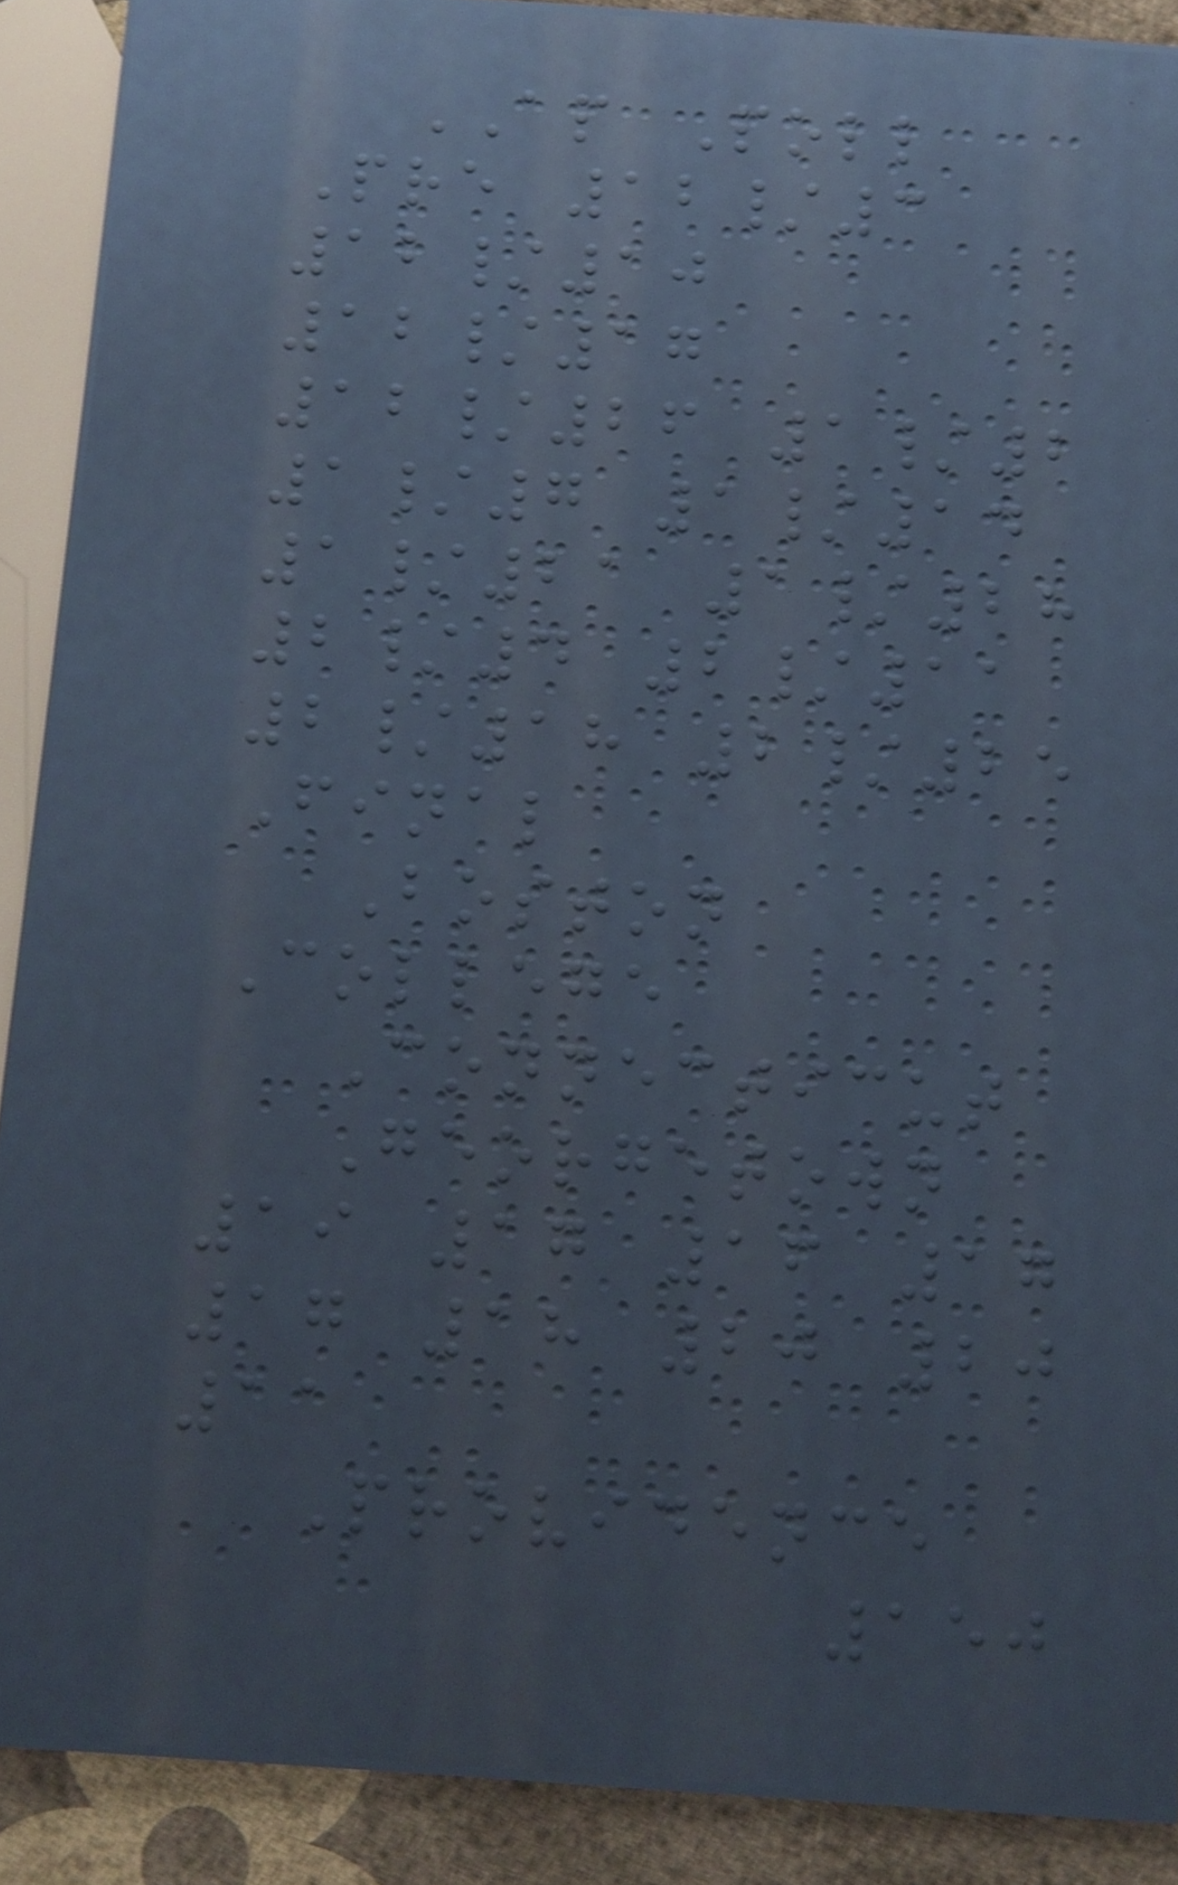AP Poll
Pre 12/3
12/10
12/17
12/26 1/2
1/7 1/14
1/21 1/28
2/4 2/11
2/18 2/25
Final
Boston
College
Connecticut
Georgetown
19 17 16 17
17 18 20 20
11
Providence
150
